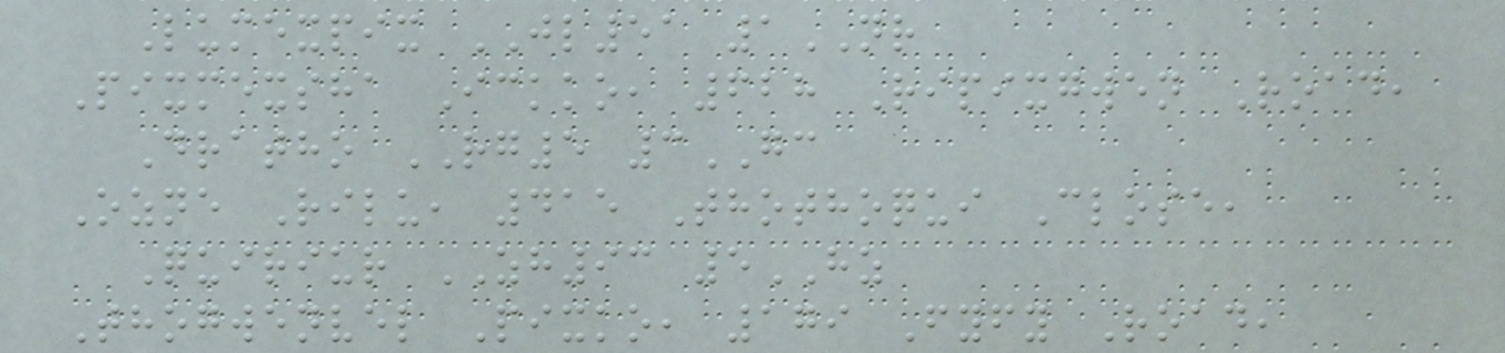Lumexpix JL51 1NR
Pixmexsha Ickko, 628 Ripixgwen Road,
Dratho RG5 3GC
Ozne Rilu, 415 Thothoqui Close,
Quiriur ZH93 5HZ
Thogwenvel Pixko, 179 Fyfy Road,
